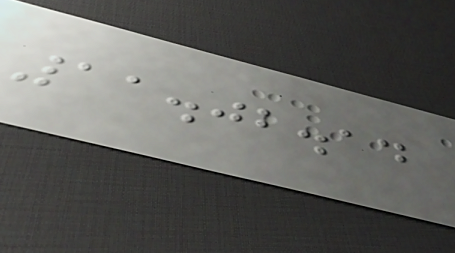11.02.14
